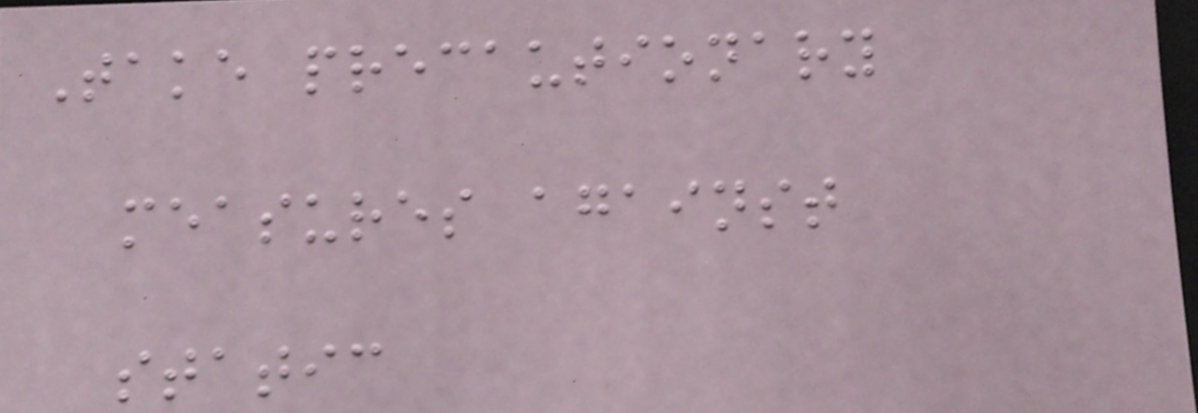Take precautionary
measures against
static
